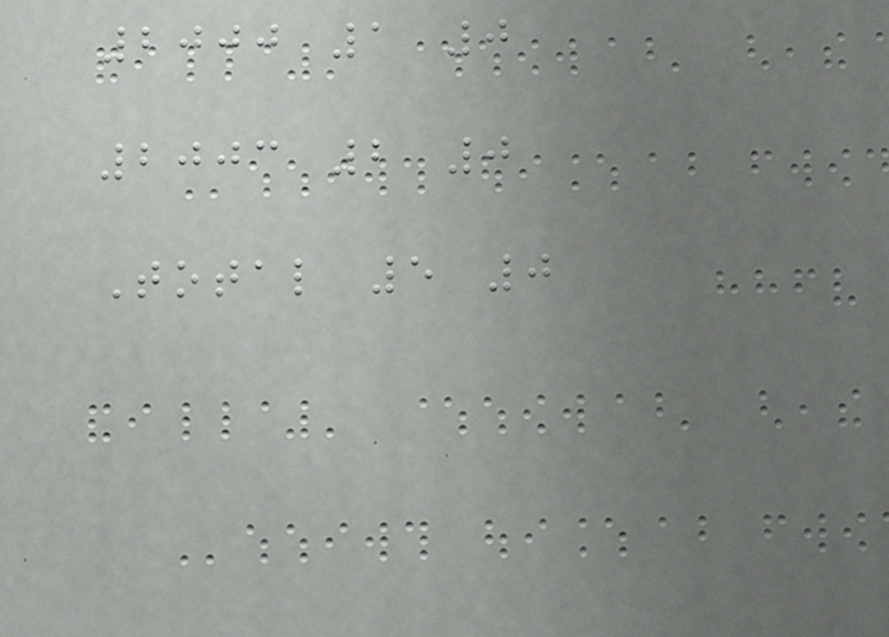2000 1 0
2003 2 0
Total 5 0
